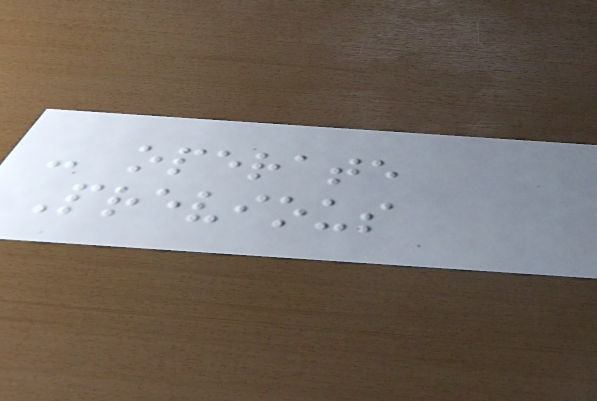- operate
Previous
